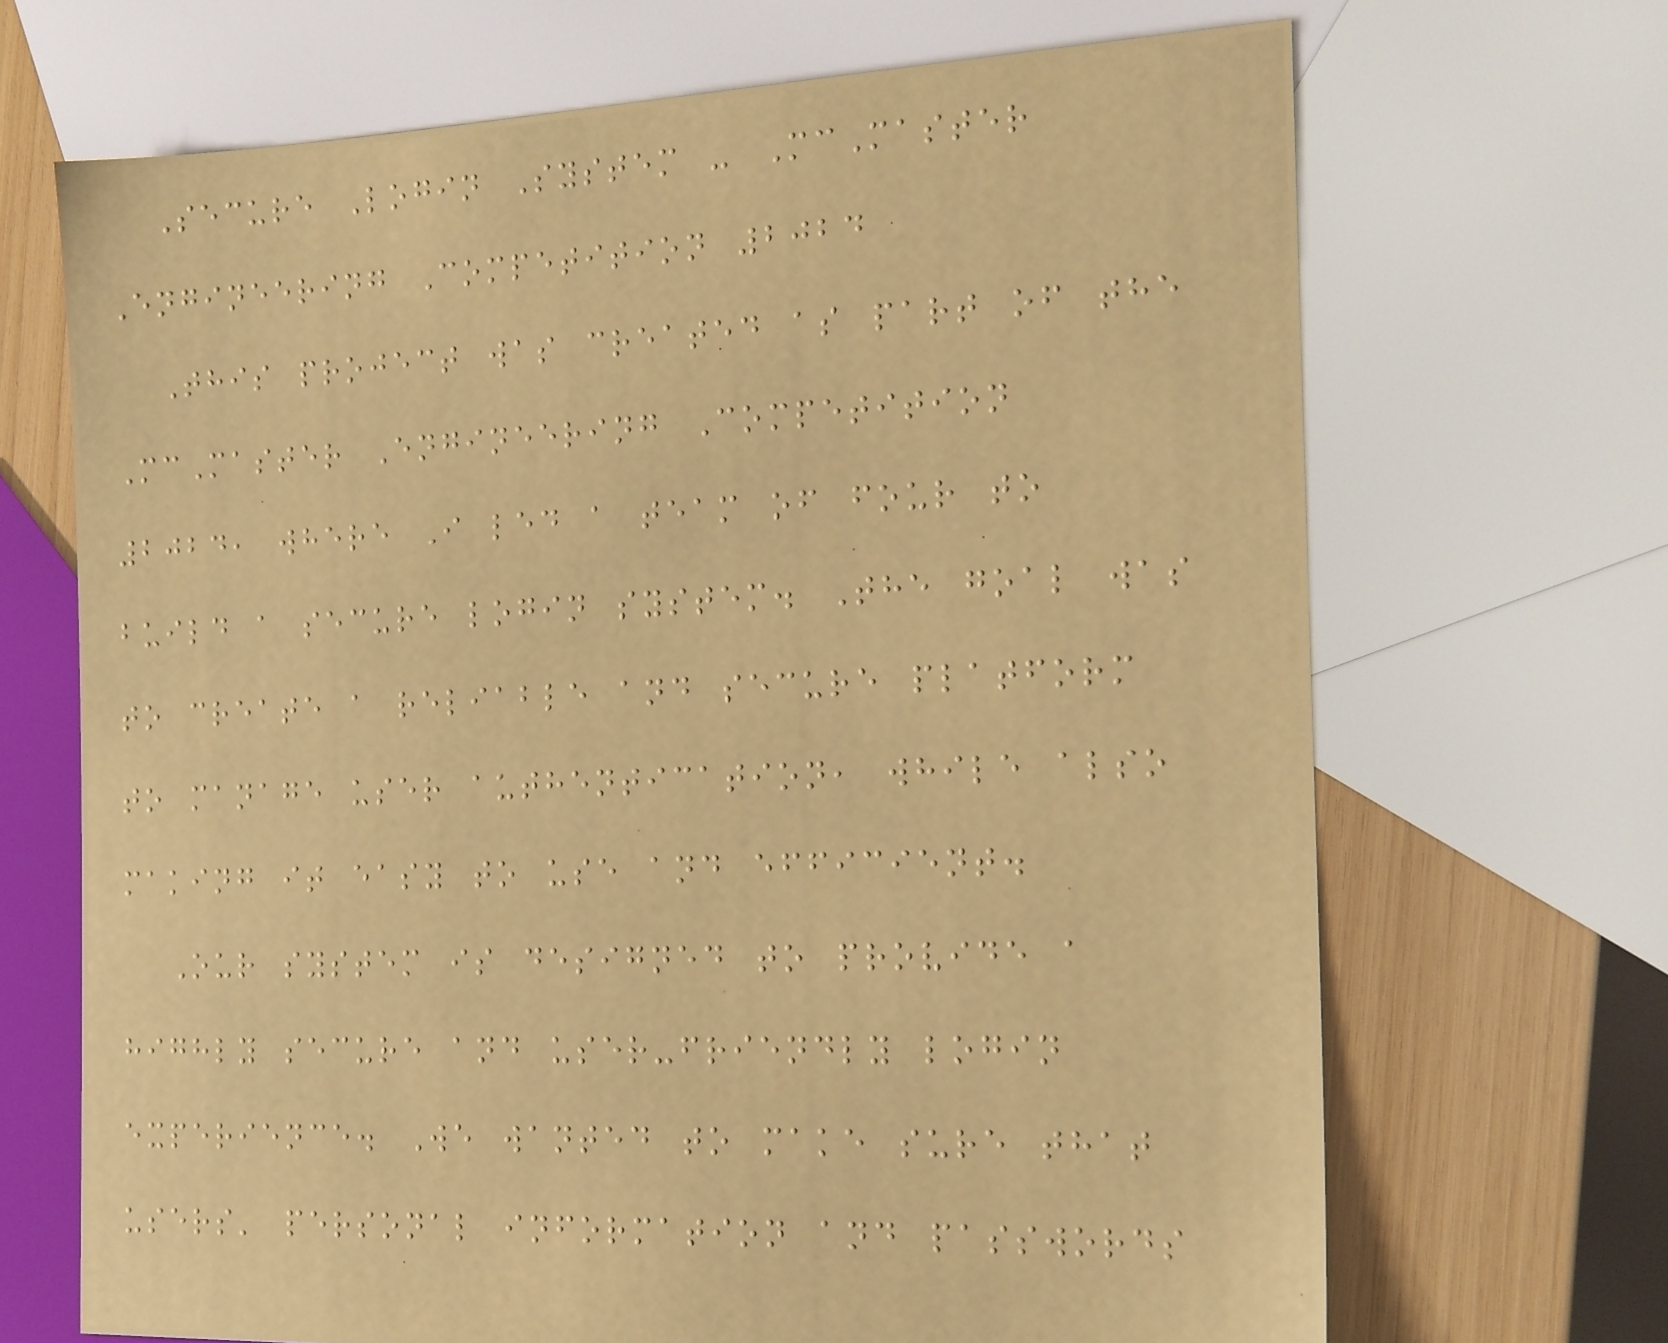Secure Login System - McMaster
Engineering Competition 2024
This project was created as part of the
McMaster Engineering Competition
2024, where I led a team of four to
build a secure login system. The goal was
to create a reliable and secure platform
to manage user authentication, while also
making it easy to use and efficient.
Our system is designed to provide a
highly secure and user-friendly login
experience. We wanted to make sure that
users' personal information and passwords
